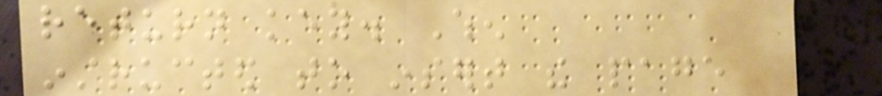return key. When
instructed to insert the page
